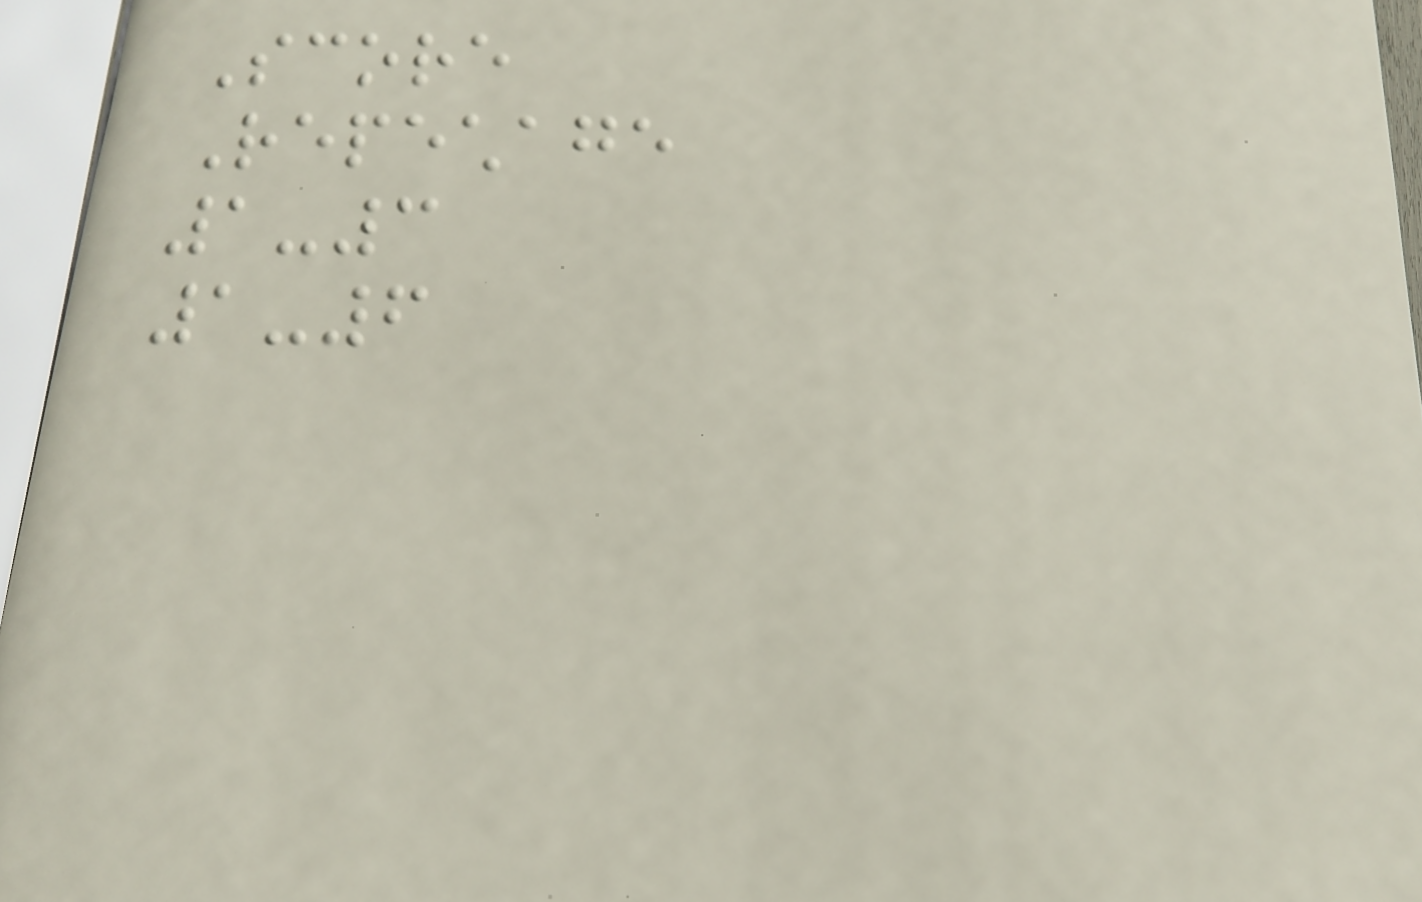Score
Repechage
1-3
1-6
